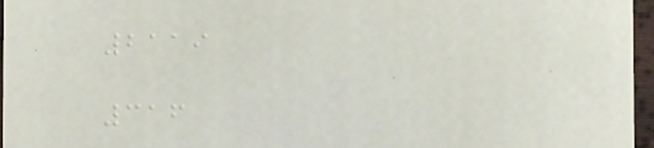2119
316
